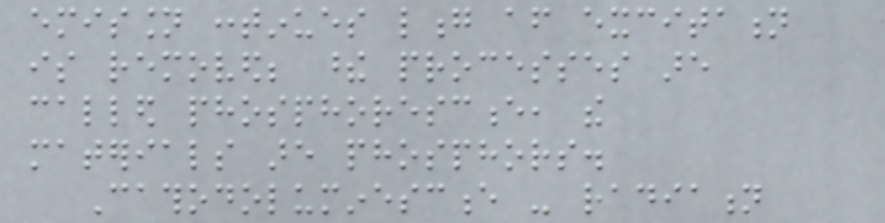emission continues long after excitation
is removed; these processes are
called phosphorescence, the
materials are phosphors.
Cathodoluminescence - radiation
